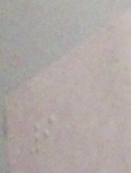9
